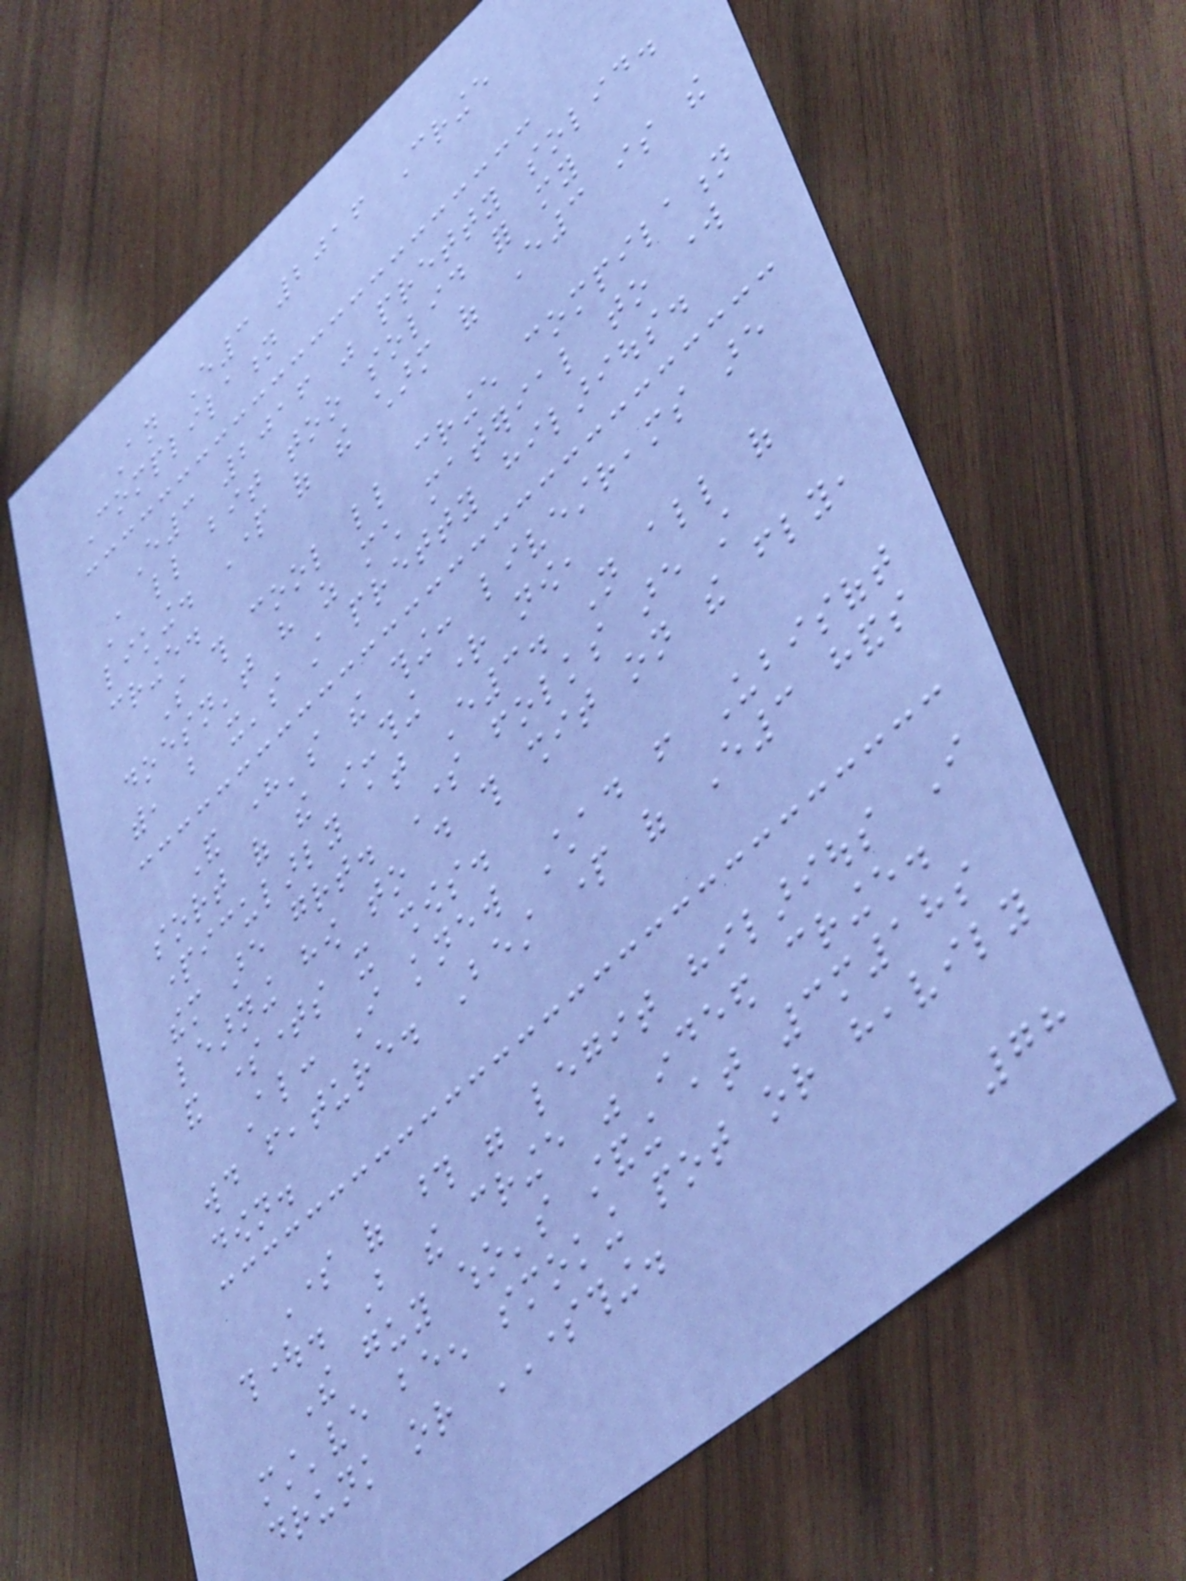An E3 2016 Cringe
Complilation
E3 2016 was pretty solid.
A little bit too solid for my
liking. Part of the charm of E3 is the
cringe.
So this cool little cringe compilation
doesn't have as much material to work
with, but it's still pretty hilarious.
And here's the thing: livestreams are
sort of the in-thing right now,
particularly at E3. Not all of
them are great. Some folks are still
learning how to do this shit on the fly,
and sometimes it shows.
Also: I knew Chad from Ubisoft
would feature. Best part of E3 hands
down.
Some of those were legit hilarious I
thought. But the cringe was indeed cringe.
The guy who's standing at 3m18s
must've been smoking pot or heavily
drunk or SOMETHING.
78
